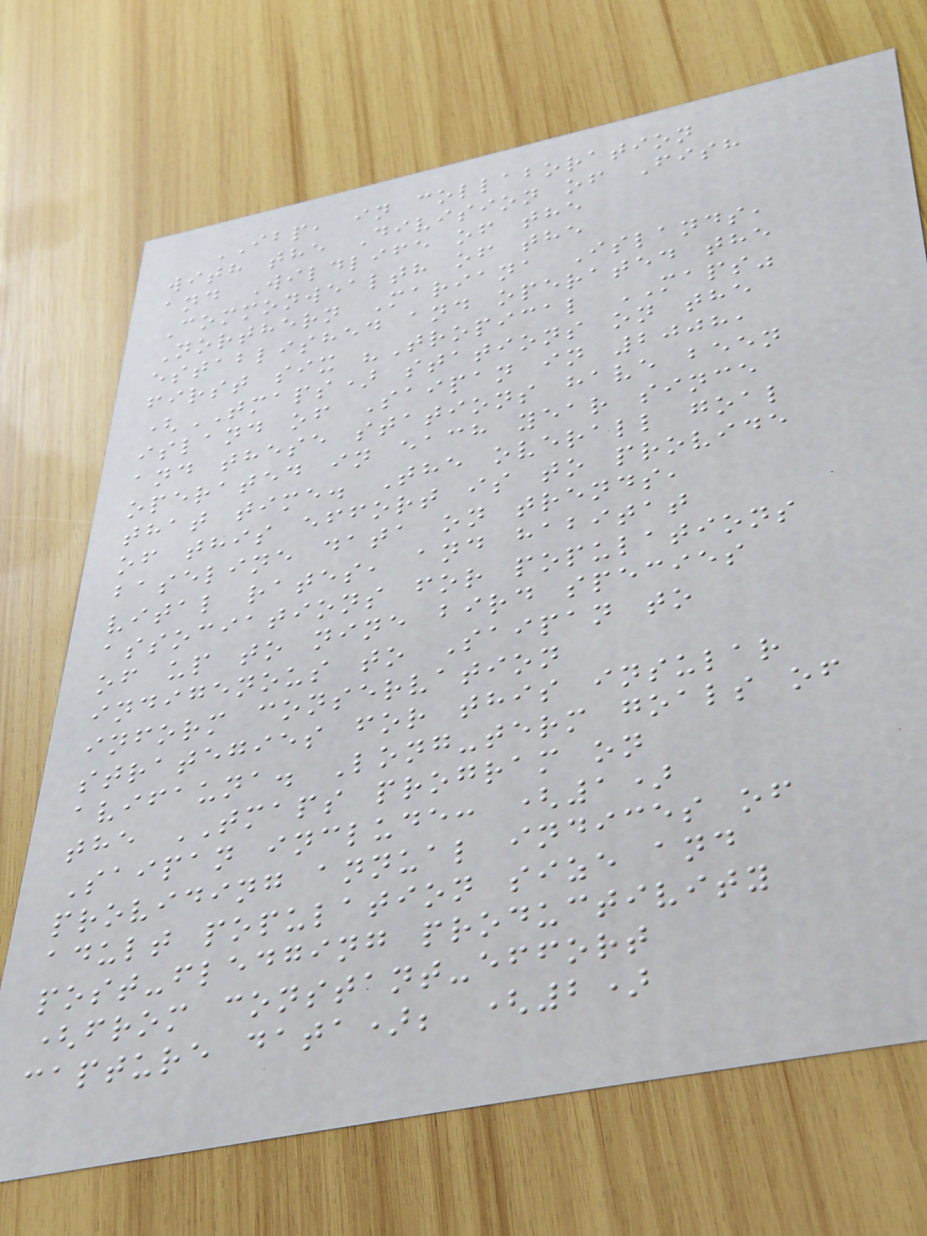IBP, in collaboration
with the Division of Fish
and Wildlife of the
Commonwealth of the
Northern Mariana Islands,
established and operated the
first six "Tropical MAPS"
(TMAPS) stations on the
island of Saipan in 2008,
and these stations have been
operated in each year since
that time. The overall goal
of this effort is to provide
baseline data on trends,
vital rates, and habitat
associations for populations
of up to nine bird species
indigenous to Saipan to
inform conservation
strategies for this insular
avifauna. Long-term goals of
the TMAPS program on
Saipan include: (1)
providing annual indices of
adult population size and
post-fledging productivity
(from constant-effort
capture data); (2)
